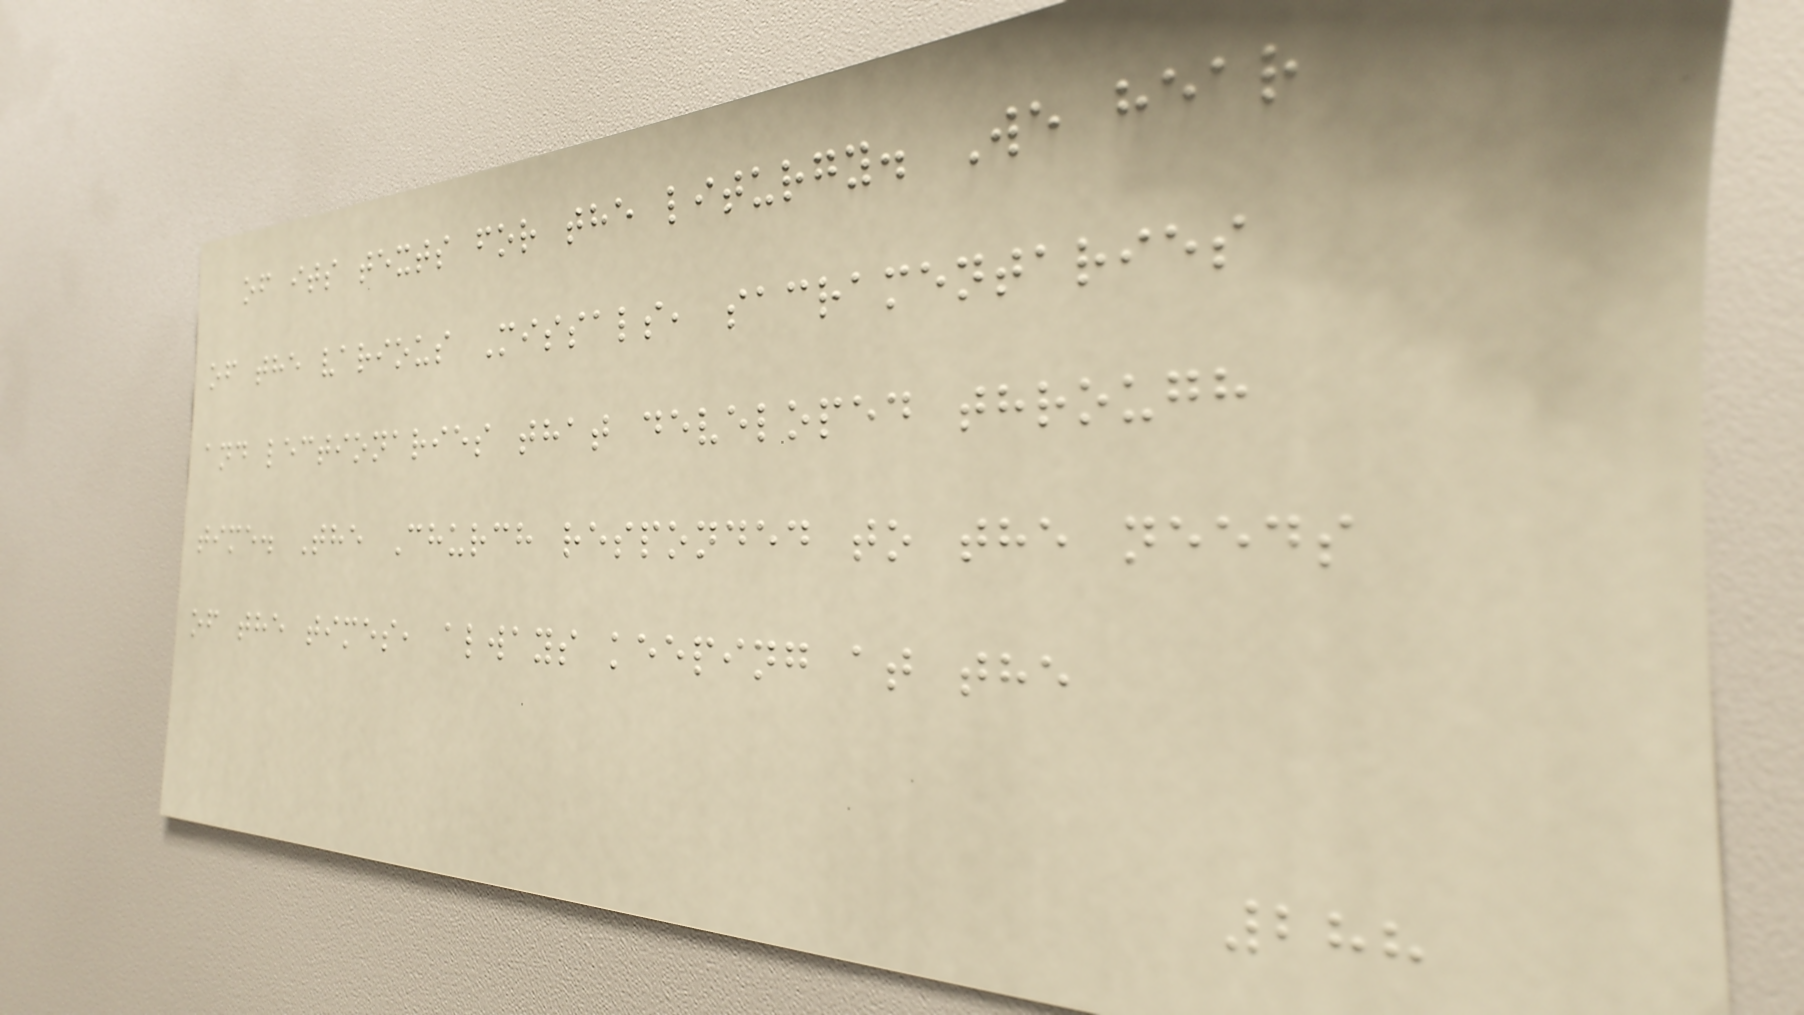of its texts for the liturgy. We hear
of the various Missals, sacramentaries
and lectionaries that developed through
time. The Church responded to the needs
of the times, always keeping at the
288
